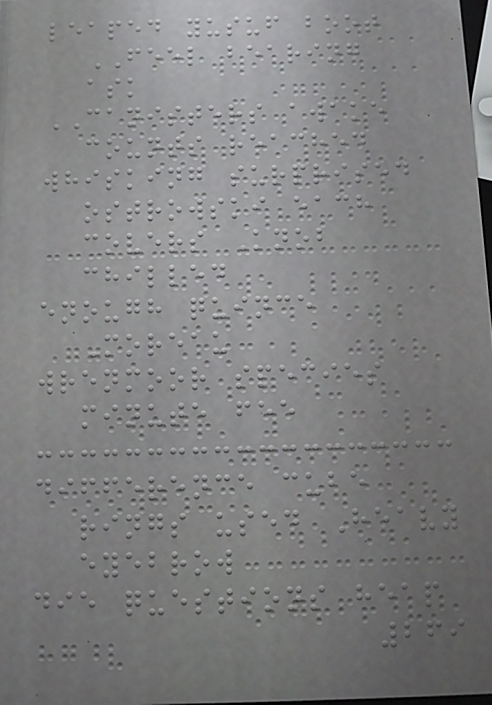leaped yusuf boot
FEEL bearing
ask
CANISTERS awake
counts reached
whisking surprised
ostrowski each
covers Knob
chilled
enough quince
Moreau
wrenmoor species
minute fee
difference cube
rings used Heavy
eyebrow
die questions heap
269
